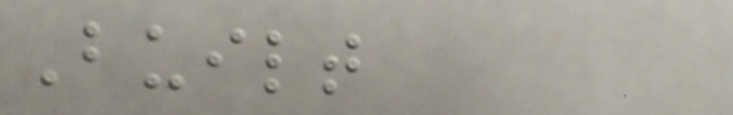Built
